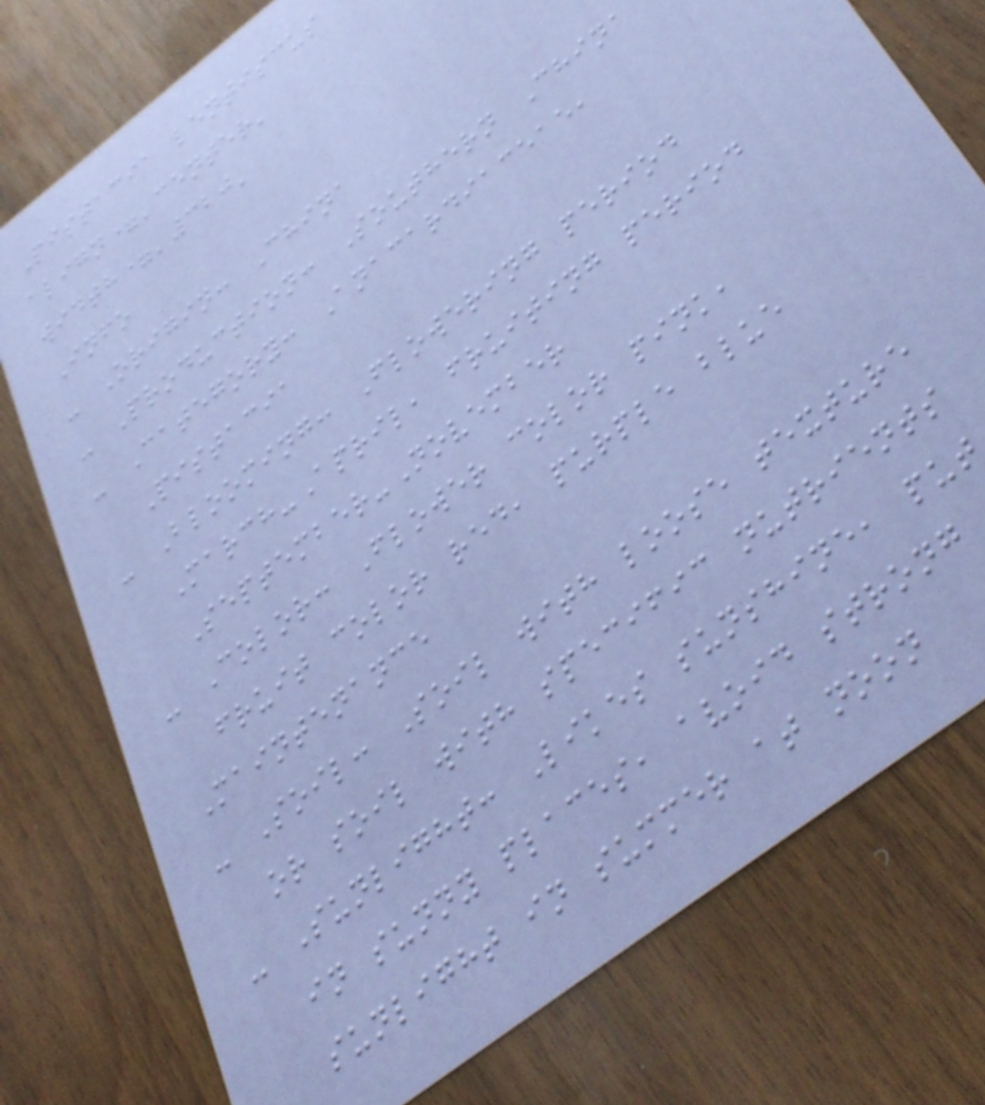Pistacia lentiscus
align='center'
width='320'
Info
- Origin: China
- Production: Southern China
- Category: Anacardiaceae,
Pistacia
- Blooming: Flowering period
March-April, fruiting period
September-November
- Color: Flower color pink,
fruit color red, purple blue
Maintenance
- Soil: Soil with loose texture
or soil with specific nutrients
- Sunlight: Likes sunshine, put
in sunny places, avoid strong
sunlight in summer at noon
